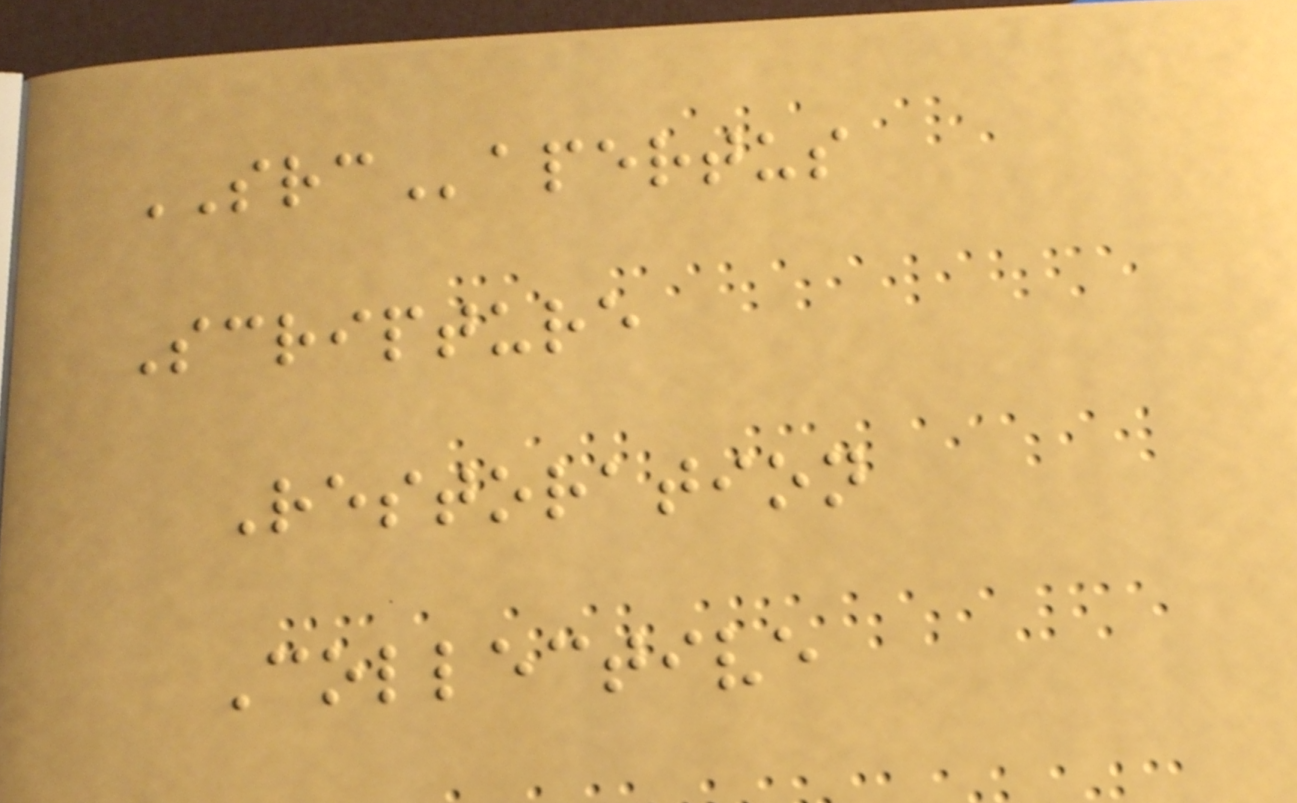SRCapertus
Scripture
Restoration
Collective
